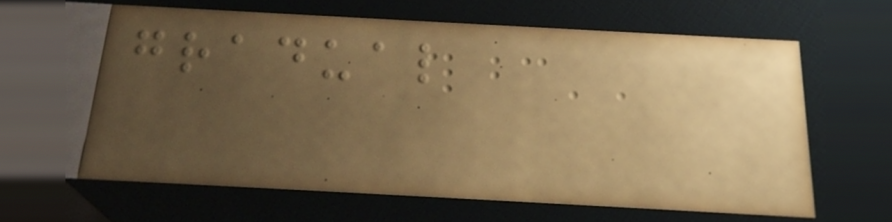gradual
